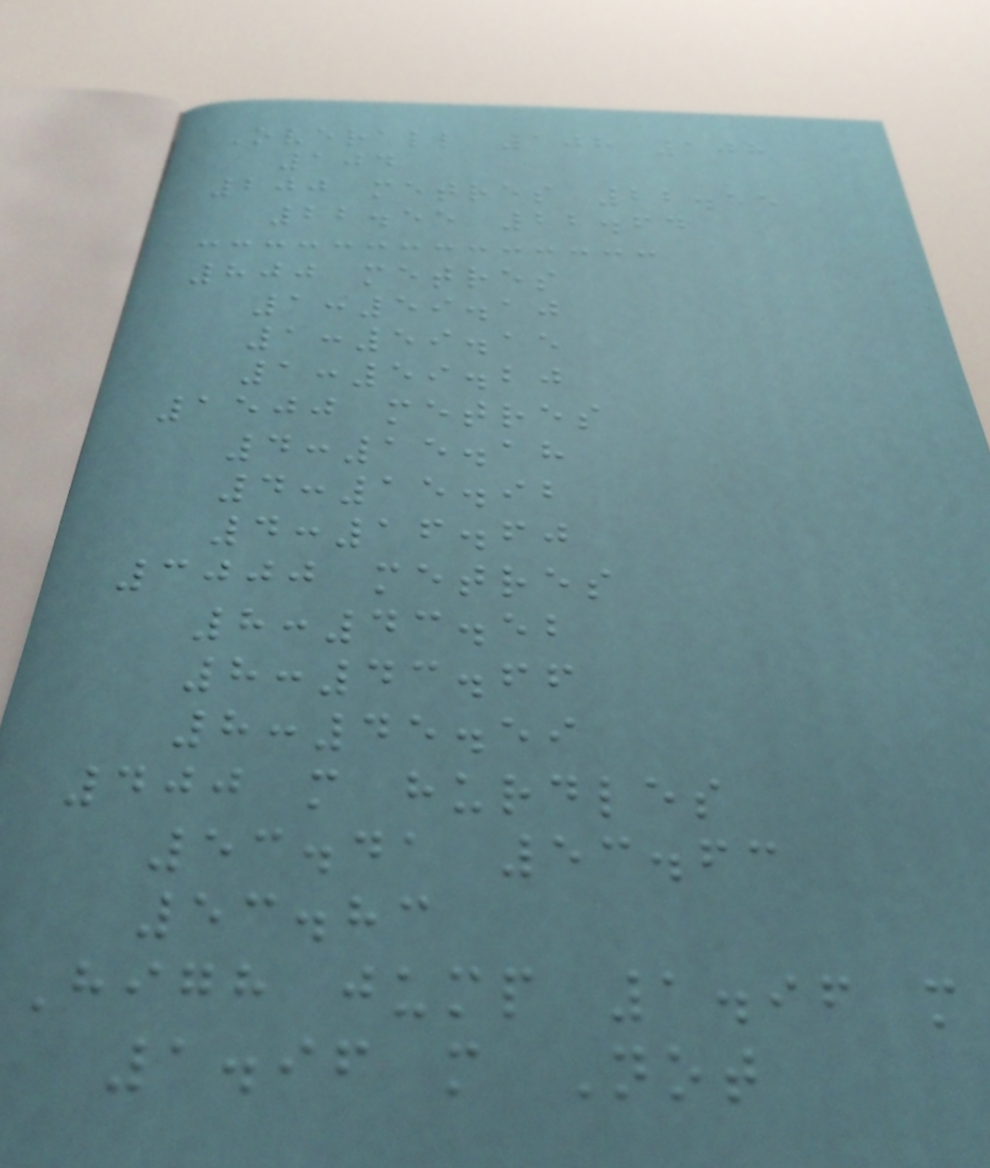Overall 108 108
104
200 metres 22.55
22.55 22.64
800 metres
1:59.10
1:59.15
1:59.20
1500 metres
4:15.18
4:15.92
4:16.60
3000 metres
8:43.52
8:43.66
8:45.59
400 m hurdles
53.41 53.63
53.83
High jump 1.96 m
1.96 m Not
